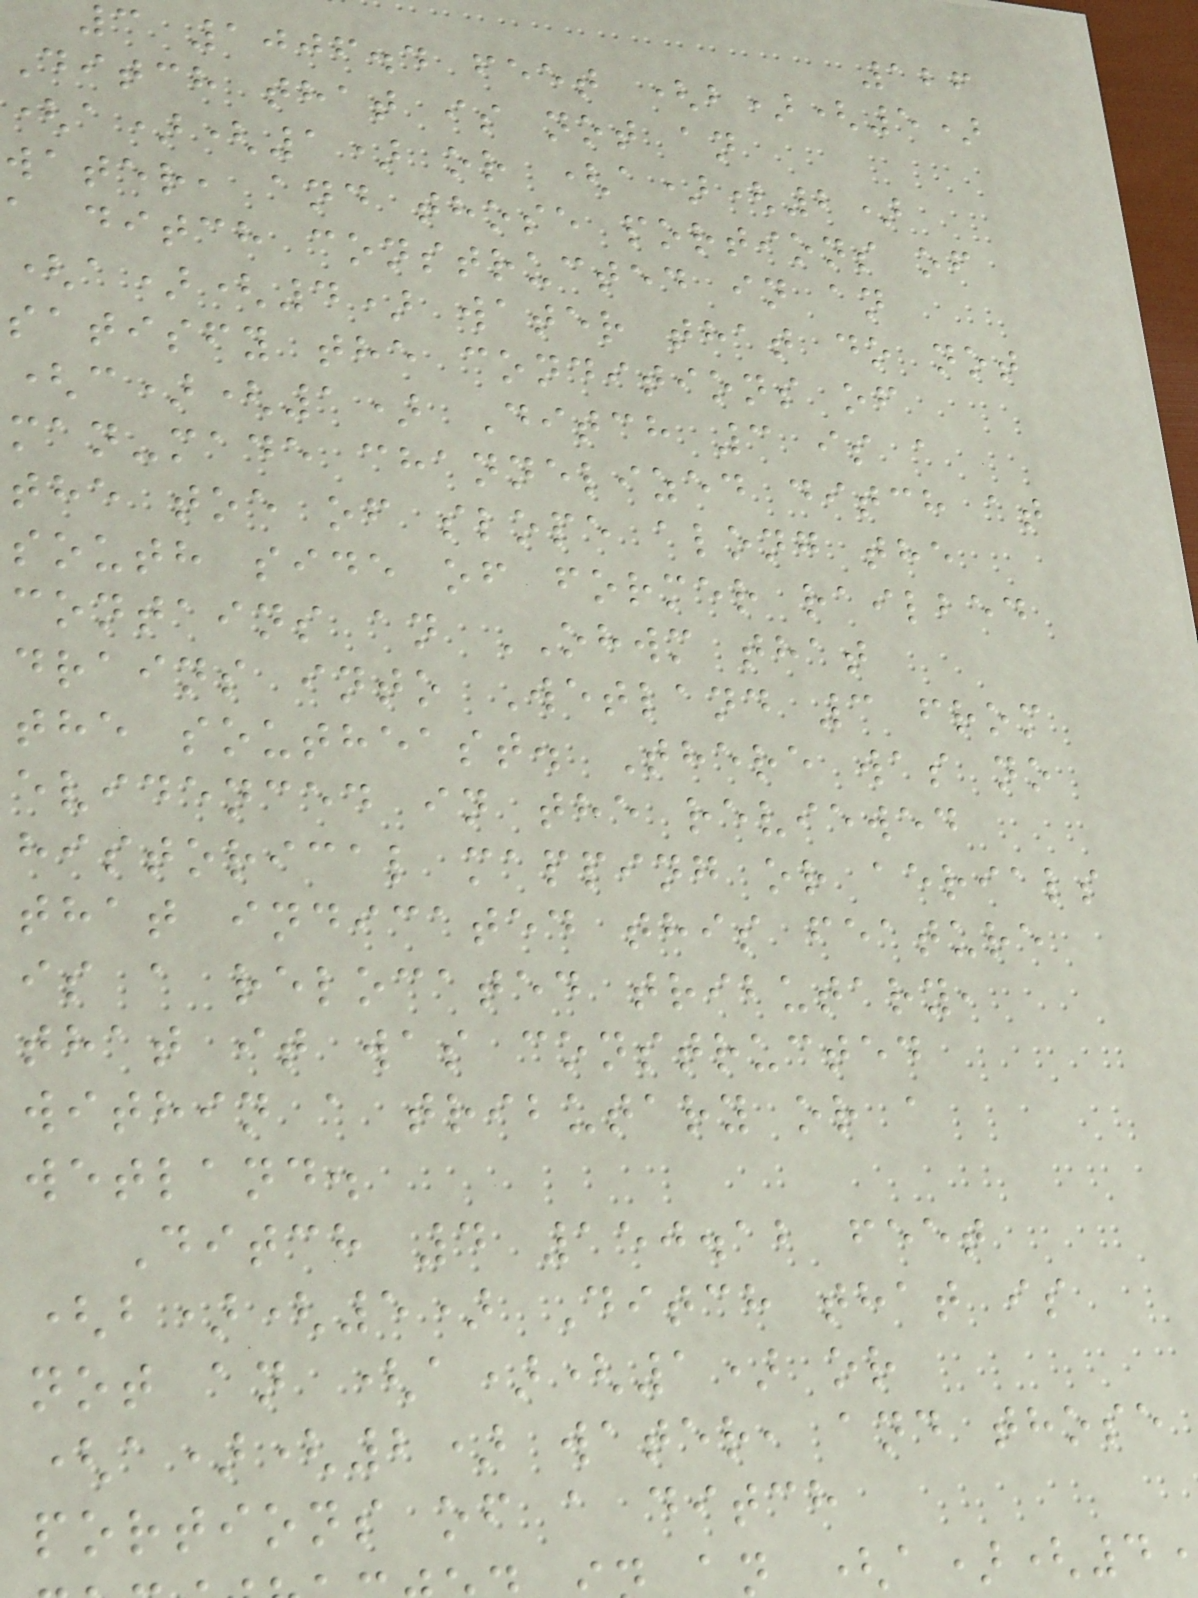126
3 1006.4 feet (b)(5)
Ditch that is not an
(a)(1) or (a)(2)
water, and those portions of
a ditch constructed in an
(a)(4) water that do not
satisfy the conditions of
(c)(1) Ditch 3 is a
man-made channelized ditch at
the toe of slope along the
south side of former railbed
contains an OHWM that
drains into Wetland 3 from
the southeast. There was no
evidenced in the reviewed
historical mapping or aerials
that indicated this feature
is a relocated tributary,
that it was constructed
within a tributary or a
wetland.
Ditch 4 150.12 feet
(b)(5) Ditch that is
not an (a)(1) or
(a)(2) water, and those
portions of a ditch
n (a)(4
